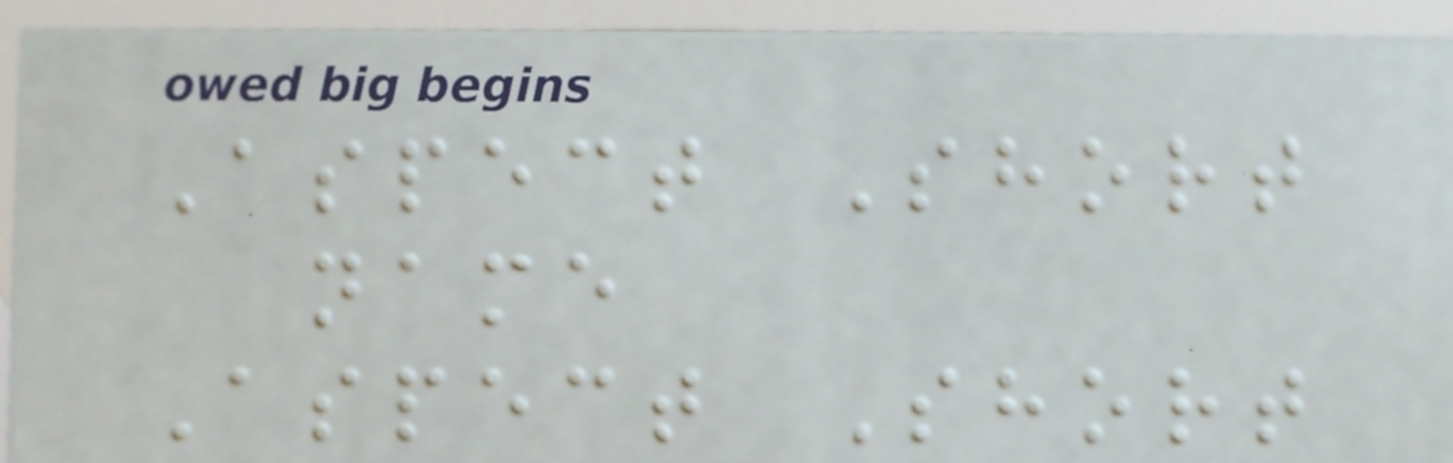Aspect Short
name
Aspect Short
